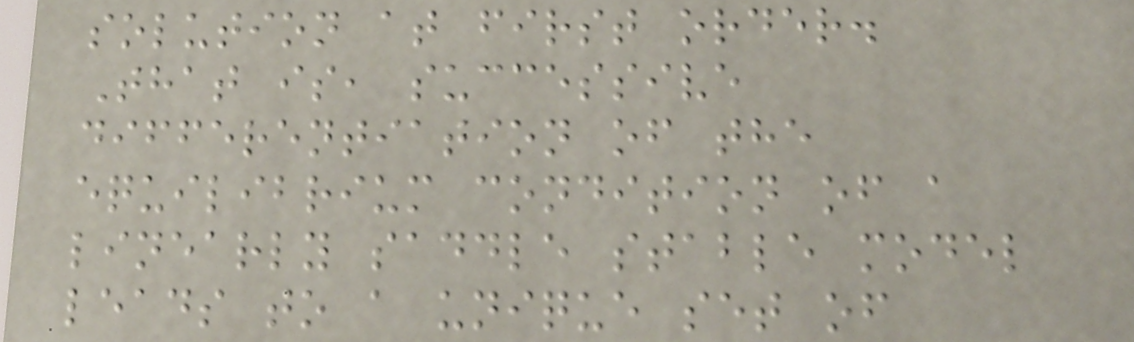solution at first order.
That is, successive
differentiation of the
equilibrium condition of a
linearly saddle stable model
leads to a unique set of
